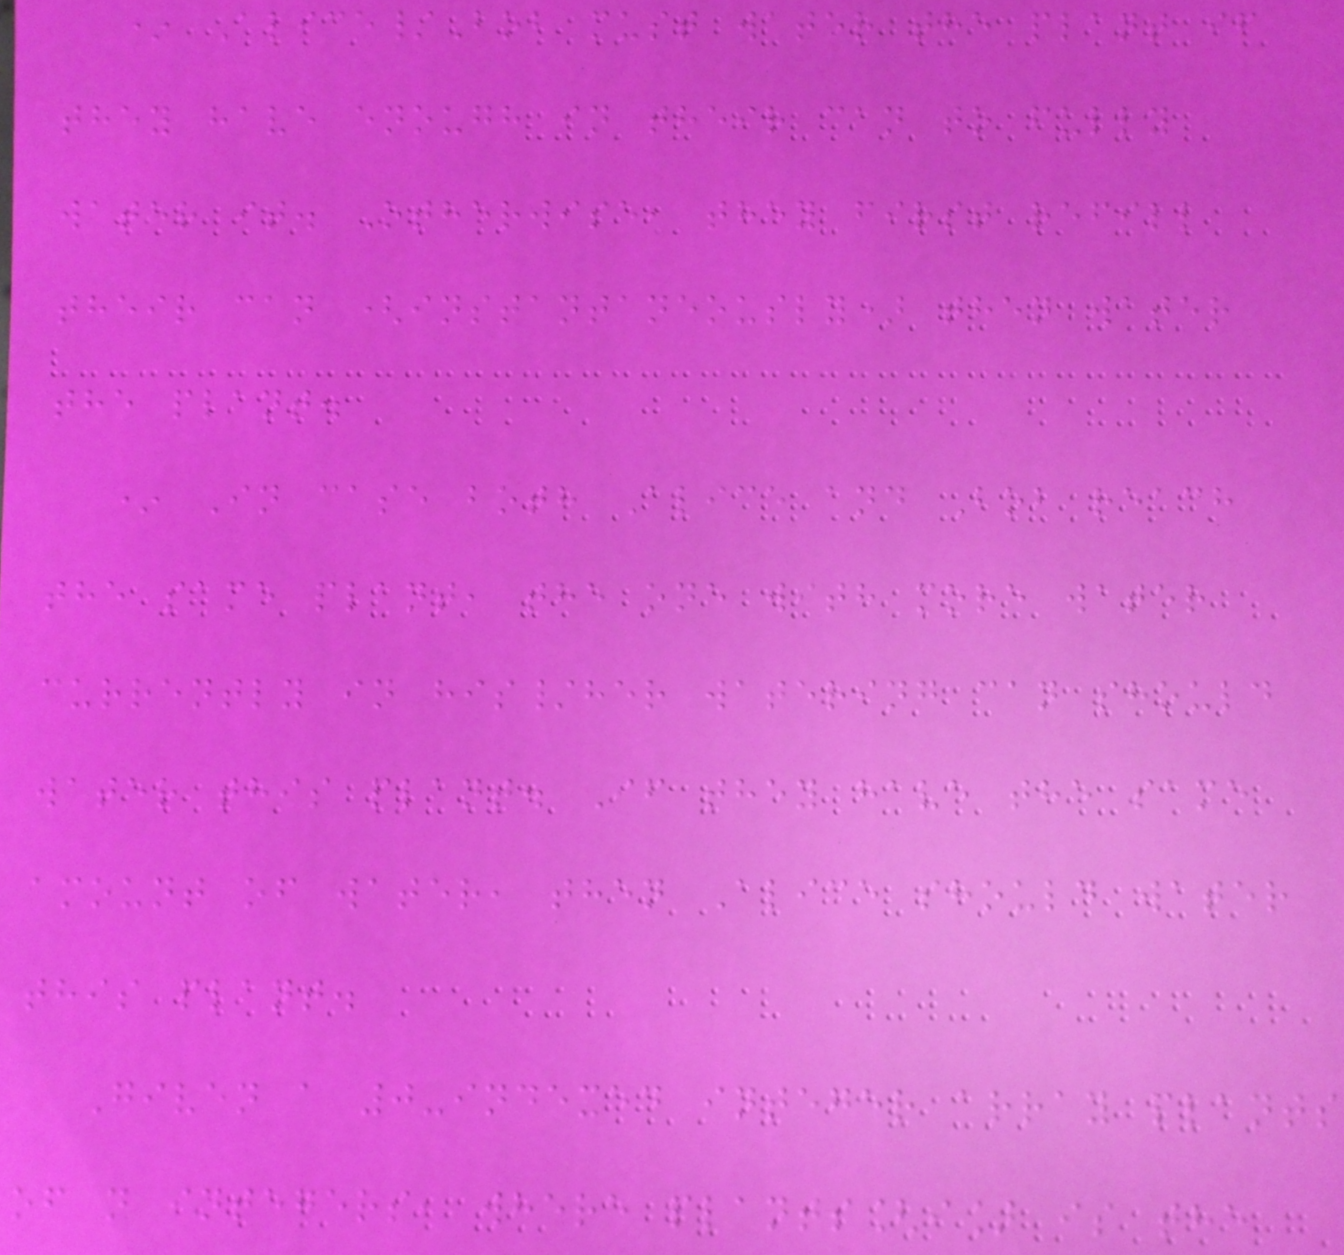* Alice/Bob must water the plant if
they have enough in their can to fully
water it. Otherwise, they first refill
their can (instantaneously) then water
the plant.
* In case both Alice and Bob reach
the same plant, the one with more water
currently in his/her watering can should
water this plant. If they have the same
amount of water, then Alice should water
this plant.
Given a 0-indexed integer array plants
of n integers, where plants[i] is the
